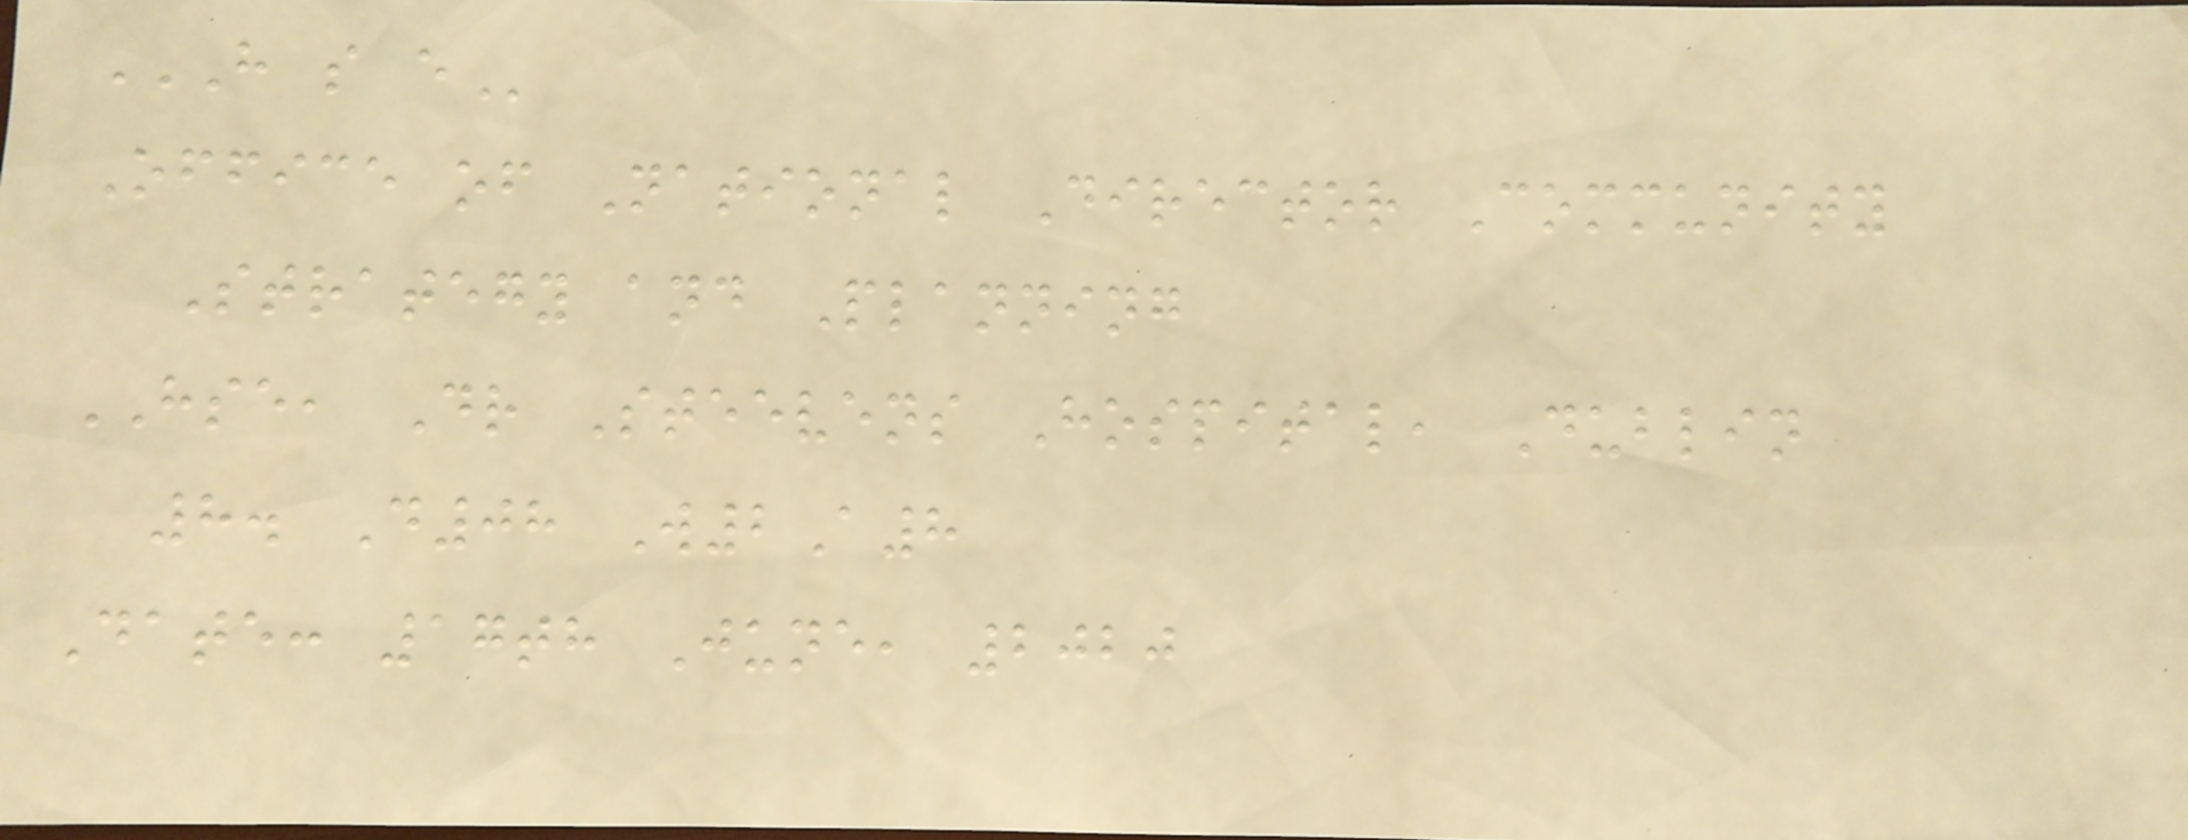H S E
Office of National Director Community
Strategy and Planning
HSE, Dr Steevens Hospital, Dublin
8. D08 W2A8
Date: 17th June, 2020
